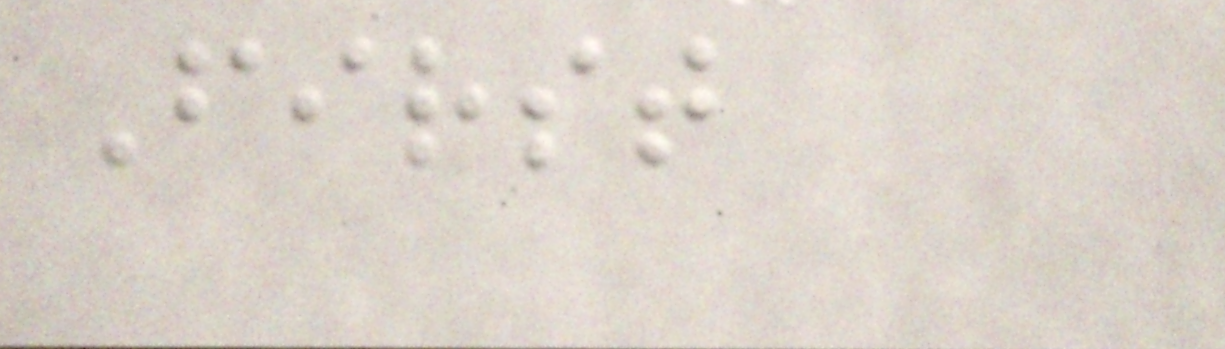First
